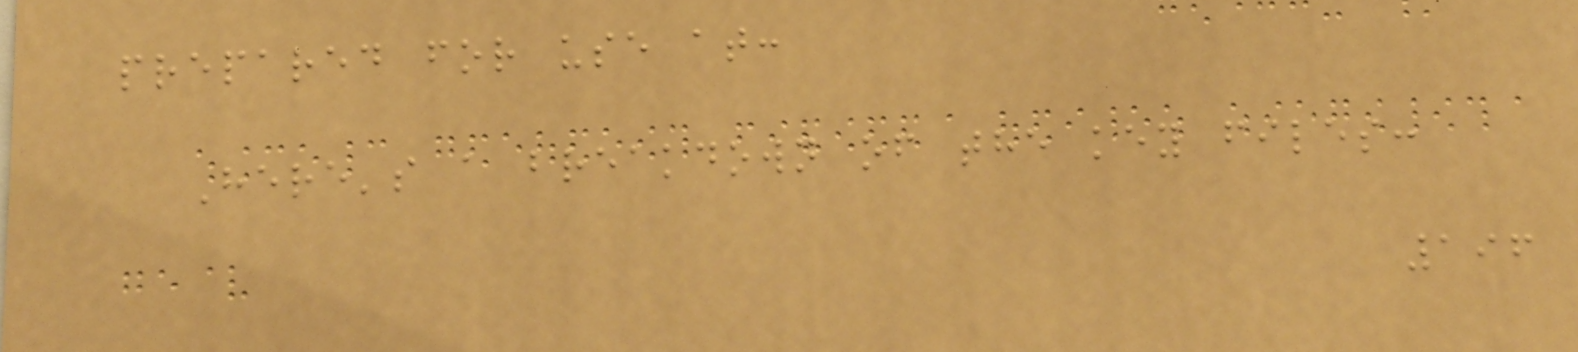prepared for use at:
Here's a breakdown of the key files:
196
